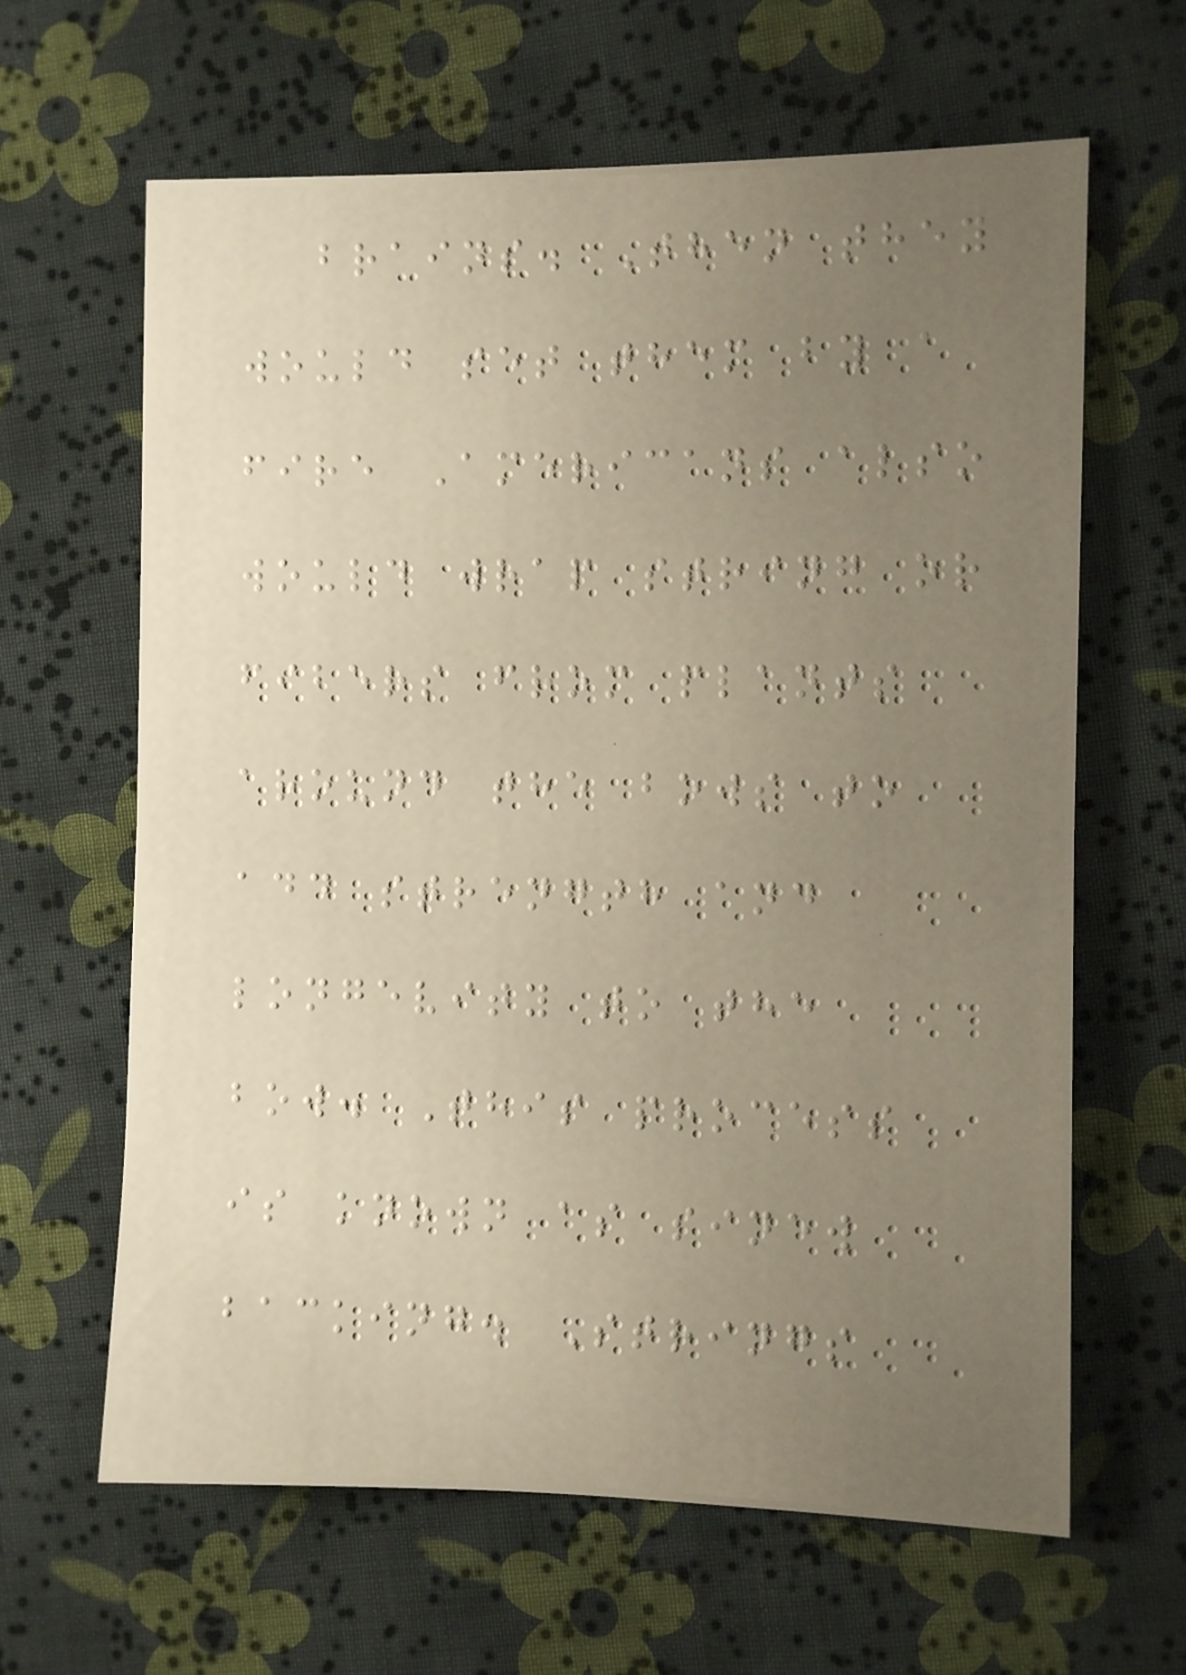brains. Then they
would set them by a
fire Americans also
would wrap string or
fibers from plants
around the bows to
add strength and
longevity to the
bow. This process
is known as sinew
backing. Strings
